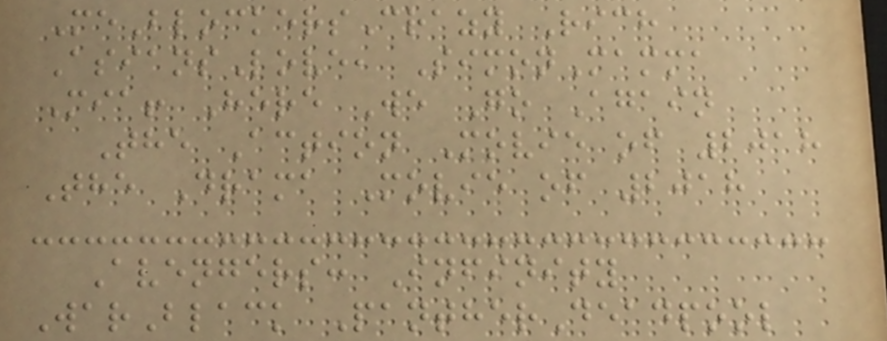MeBlockersCrazy Rich
AsiansLove, SimonMamma
Mia! Here We Go Again
The Action Movie of 2018
The Drama Movie of 2018
Avengers: Infinity
WarBlack PantherDeadpool
